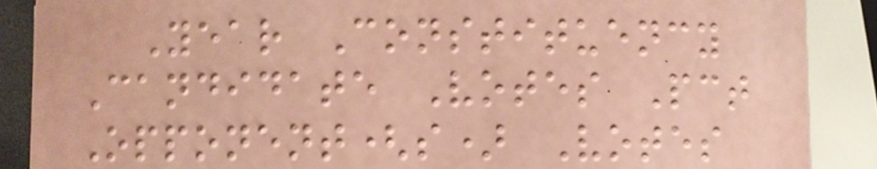Year Constituency
Candidate Votes Pct
Opponent(s) Votes
